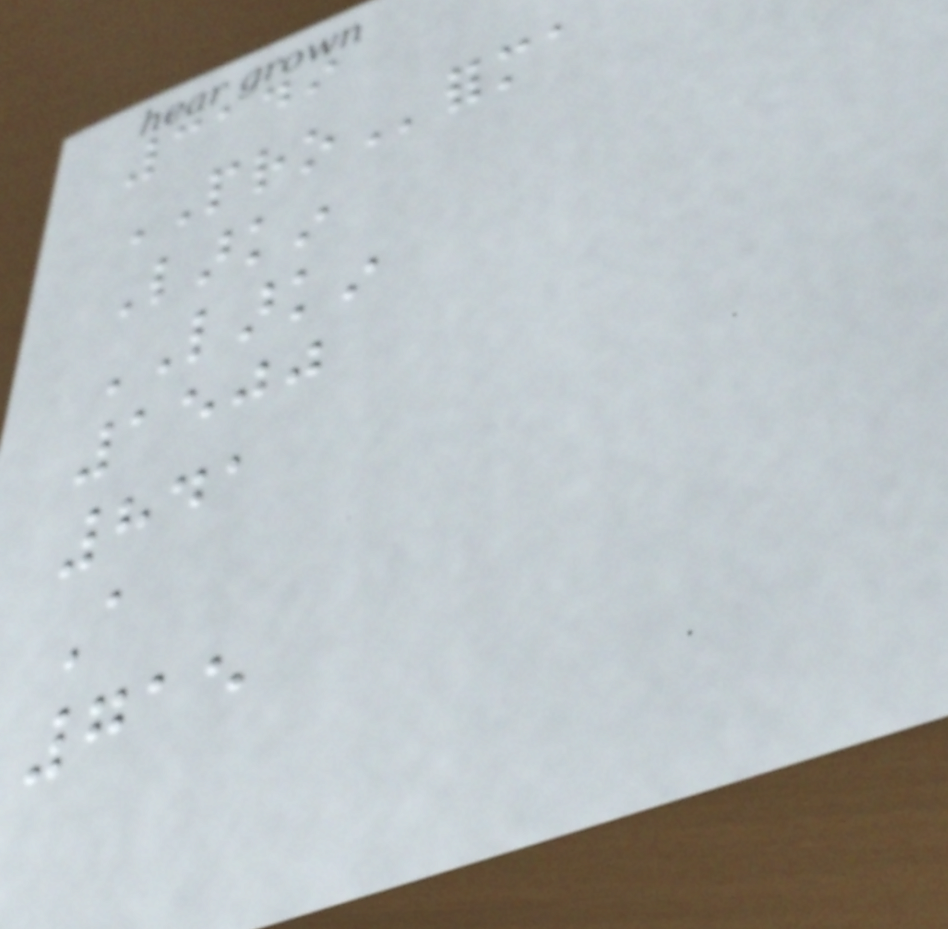3149
PROforma
Larkin
LARKIN
1500
841
A
715
